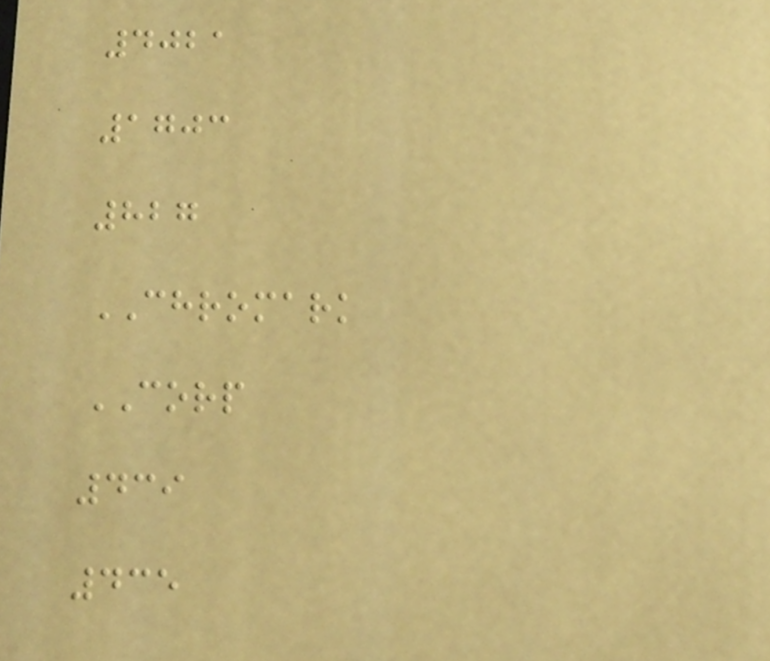4021
1703
827
CHROMARK
CORP
439
435
